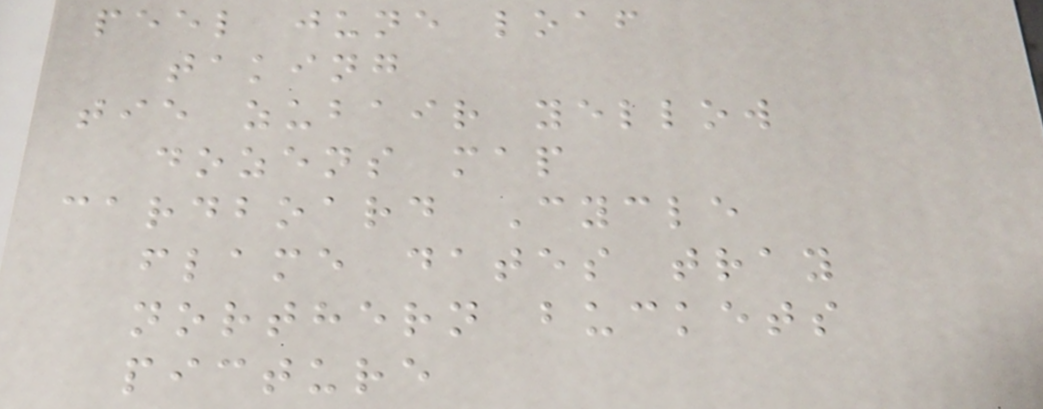peel june loaf
taking
tie zubair yellow
dozens map
cardboard Cycle
flame dates tray
northern buckets
picture
